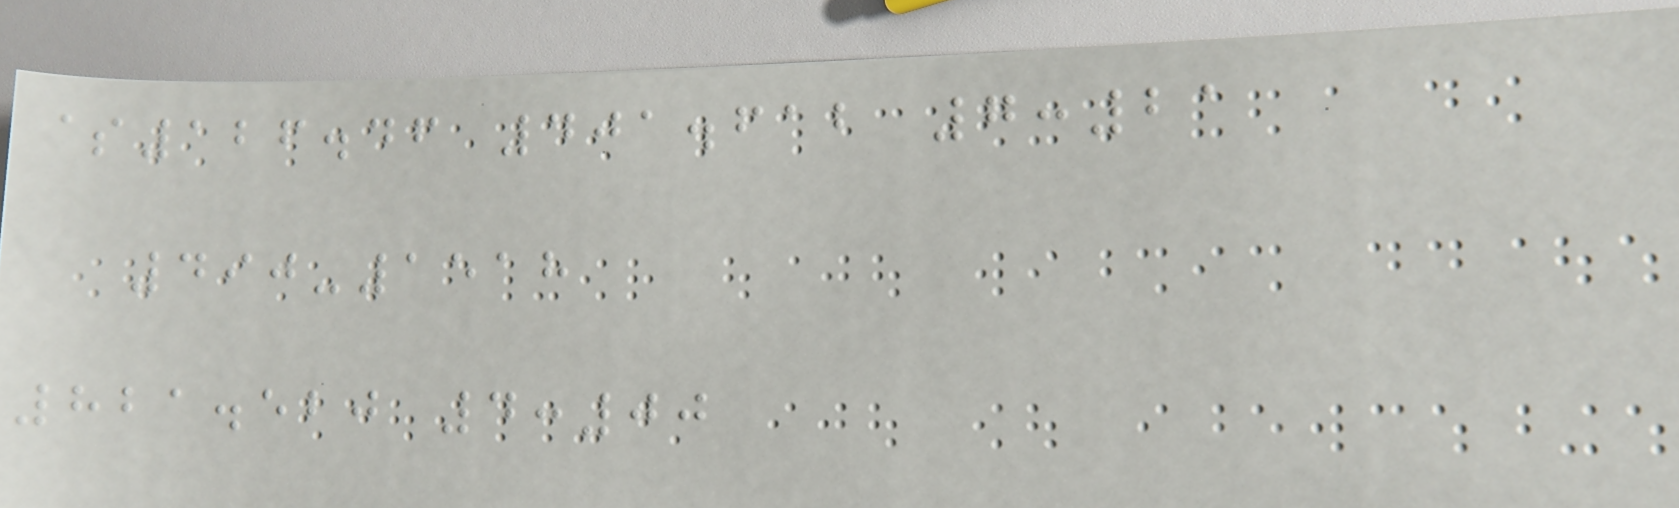$126.46 401.612 7:21
490-1518
821.520 4:00
